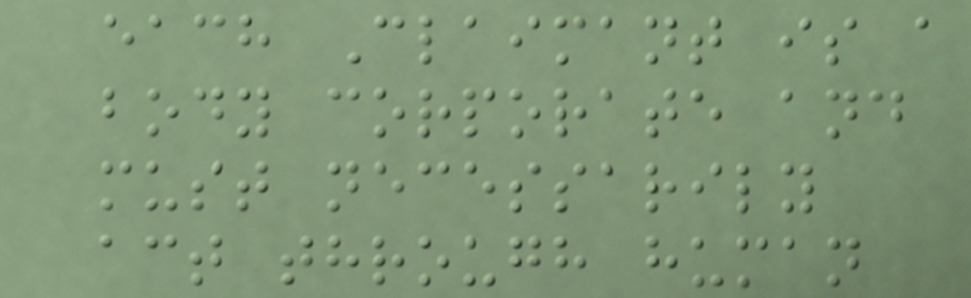each Claimant is a
body corporate and
must necessarily
act through human
